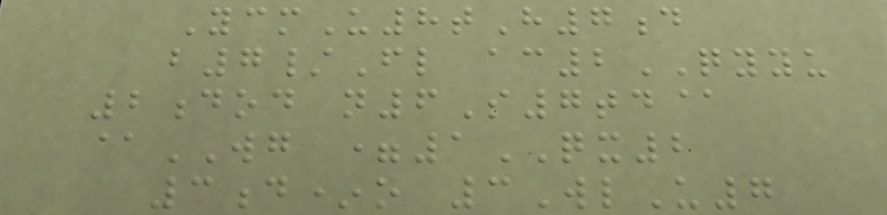YcmU8tH7d
b7/Fl ac2QYYU
2dod n6S7td@
@WG =1QX2
3d*o 3WlU7
